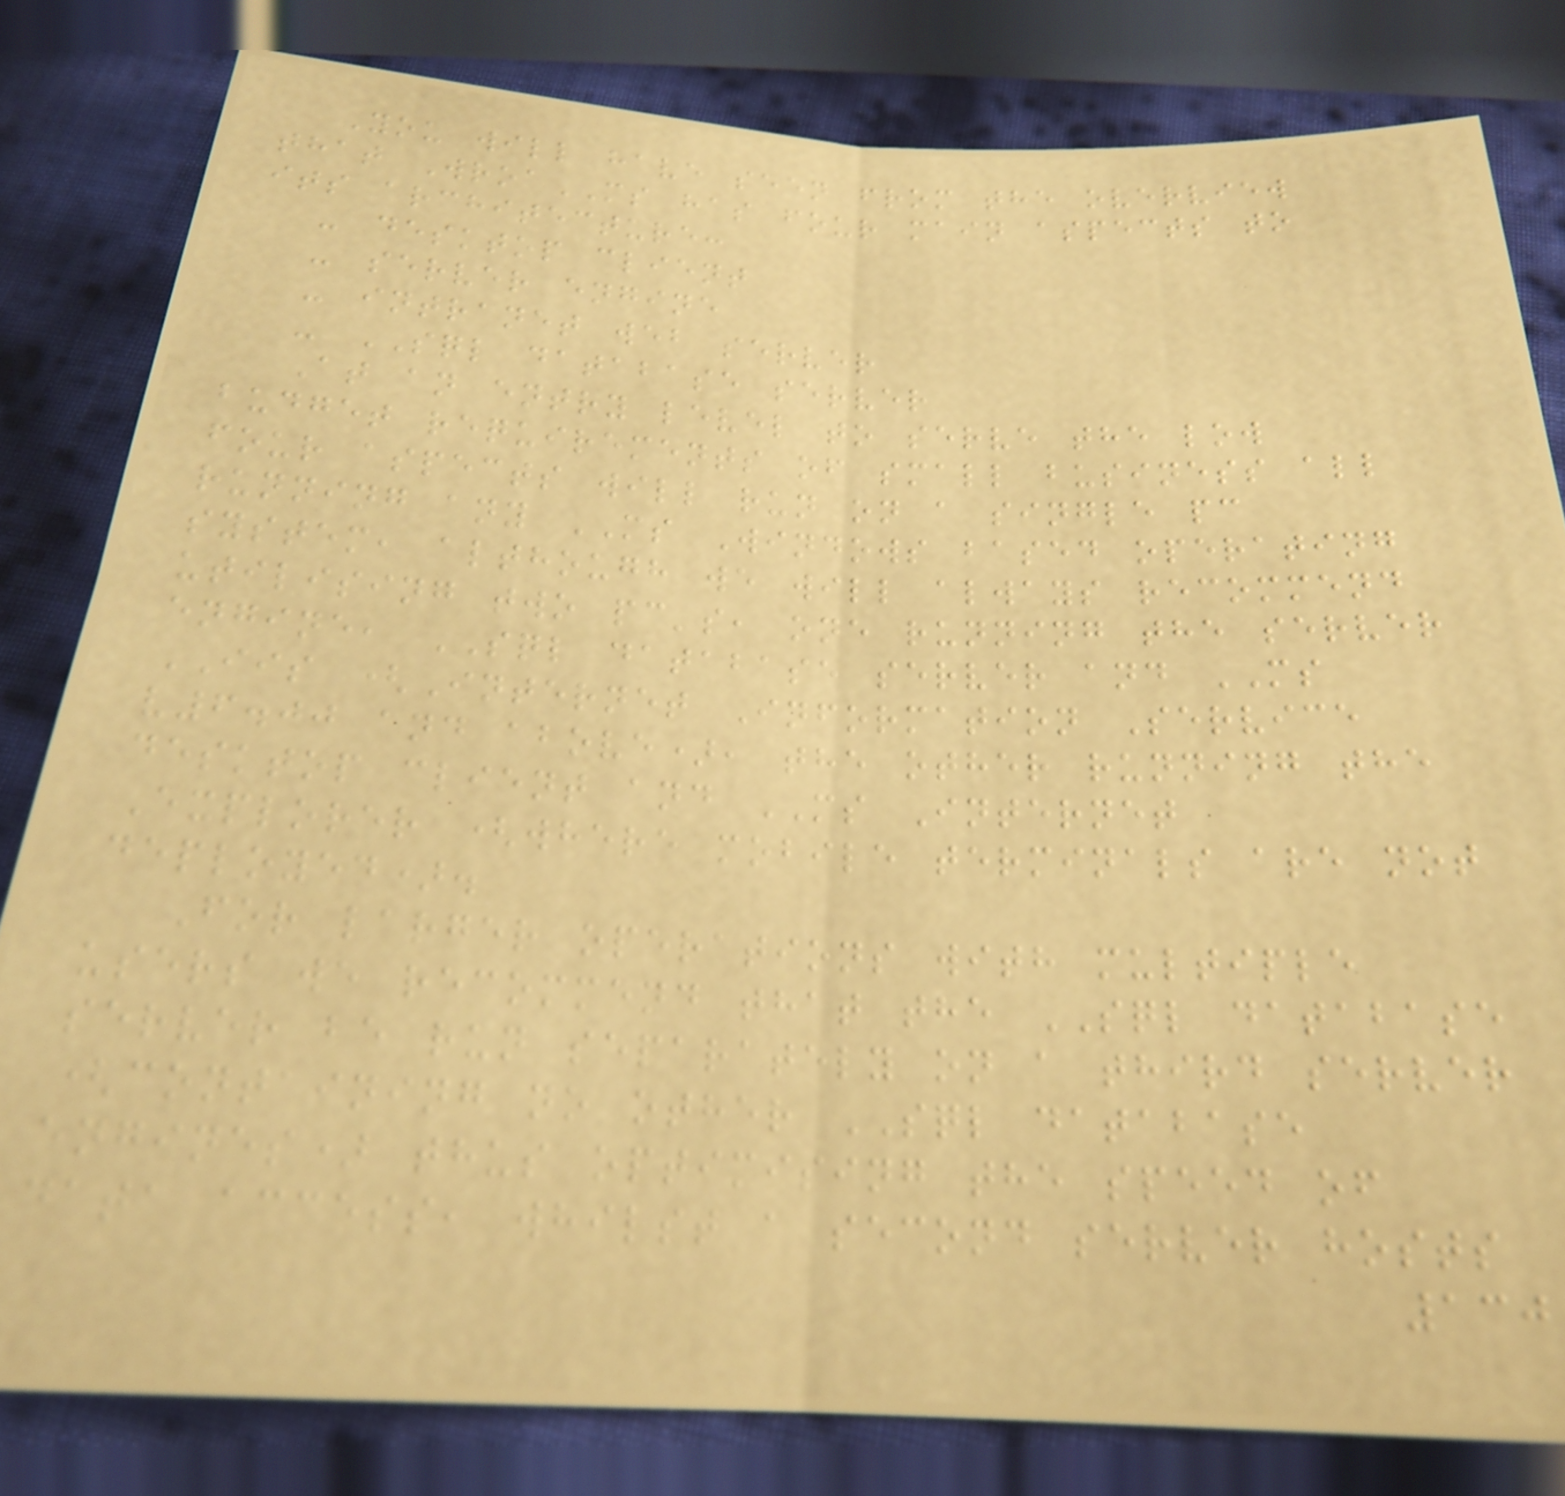You will have seen from the overview
that WroaMS has four main aspects to
its architecture:
- desktop client
- server engine
- intranet web server
- SQL database server
At an entry level to serve the low
budget requirements of small business all
four aspects will run on a single pc
running any MS Windows based operating
system, although we will always recommend
utilising two pc's, one running the server
engine, SQL database server and MS
IIS (Internet Information Service
v6.00 and above), the other running the
desktop client and MS Internet
Explorer (where mobile terminals are not
deployed).
For larger operations with multiple
users we recommend that the SQL database
server be run separately on a third server
(containing no other SQL database
engines) thus optimising the speed of
data access, whilst a second server hosts
130
